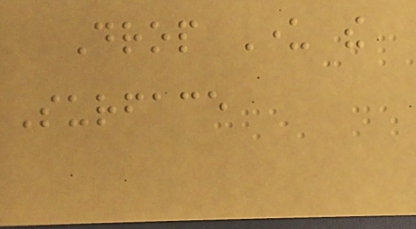Drop Under the
Surface
